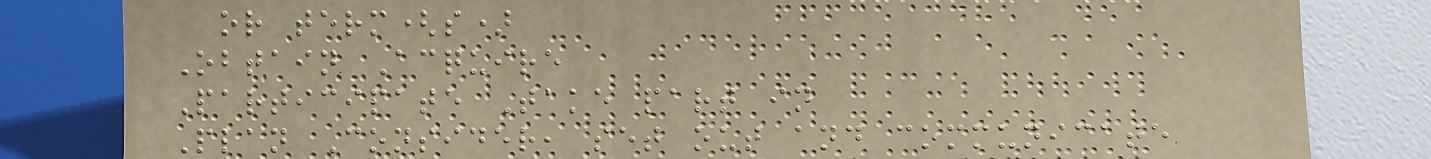or term(s)
Obtain Acquire
Participate Take part in
Plan Consider, set out and communicate
